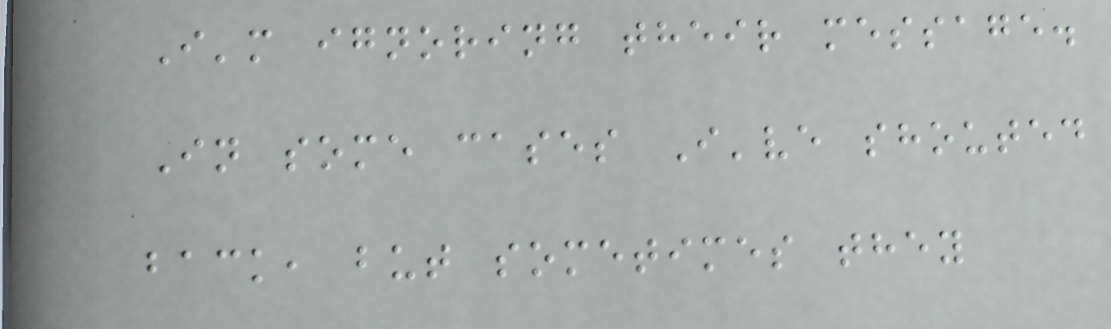I'm ignoring their message.
In some cases I've shouted
back, but sometimes they
